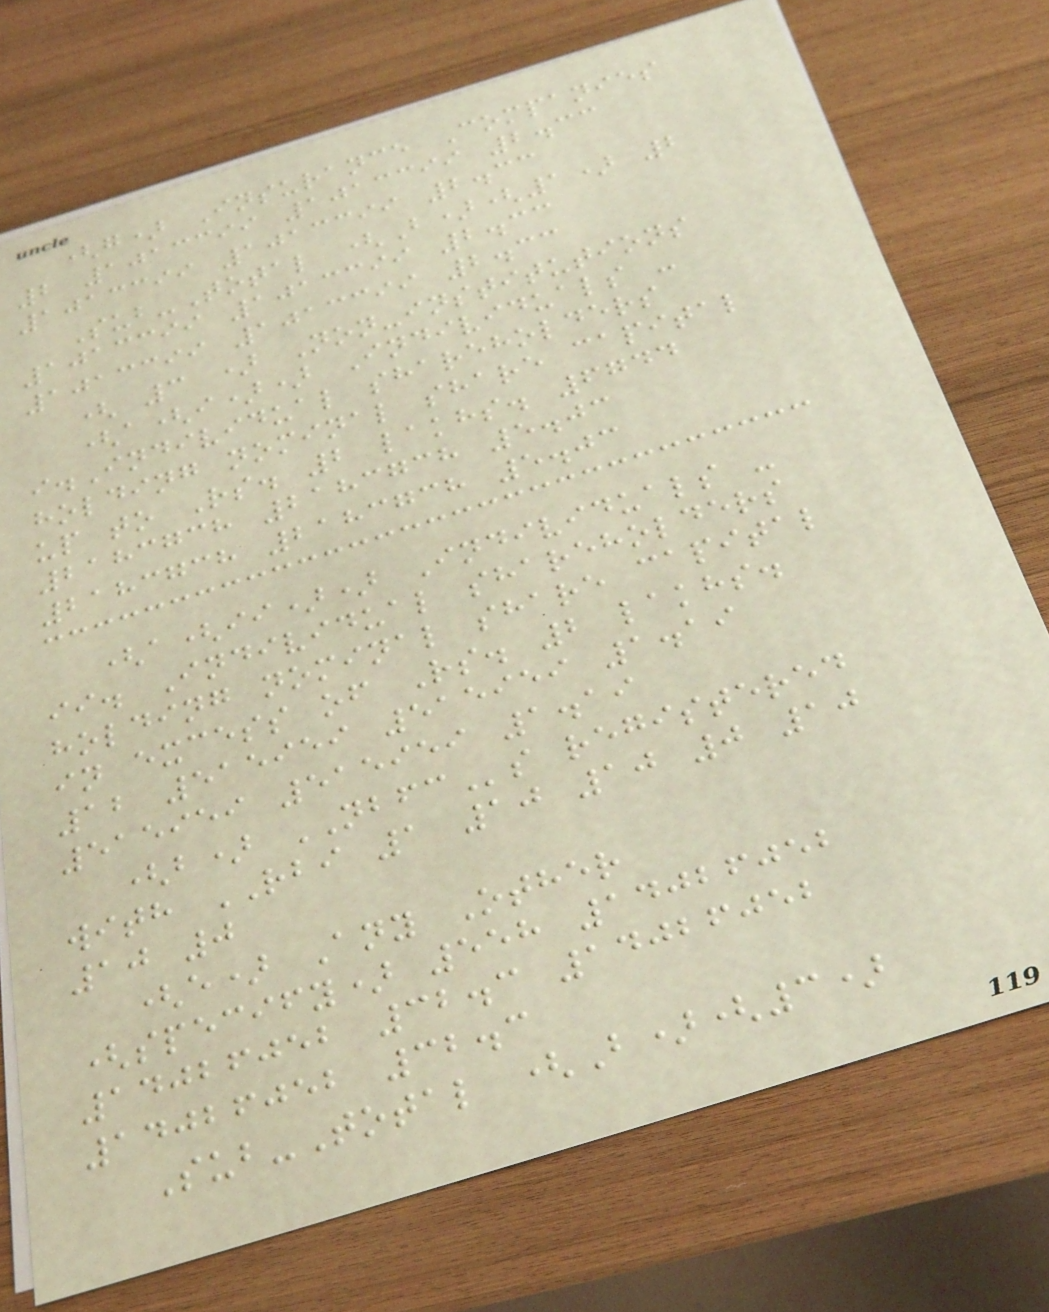(g) Insurance Companies
2 1013399 1013399 2.33
1013399 1013399 2.33
Sub-Total (B)(1) 2
1013399 1013399 2.33
1013399 1013399 2.33
( 3 ) Non-institutions
(a(i)) Individuals -
i.Individual shareholders
holding nominal share capital
up to Rs. 2 lakhs. 6744
2183738 2183738 5.03
2183738 2183738 5.03
(a(ii)) Individuals -
ii. Individual shareholders
holding nominal share capital
in excess of Rs. 2 lakhs.
12 515959 515959 1.19
515959 515959 1.19
(b) NBFCs registered
with RBI 1 10 10 0 10
10 0
(e) Any Other
(specify) 558 14026052
14026052 32.3 14026052
14026052 32.3
Sub-Total (B)(3)
